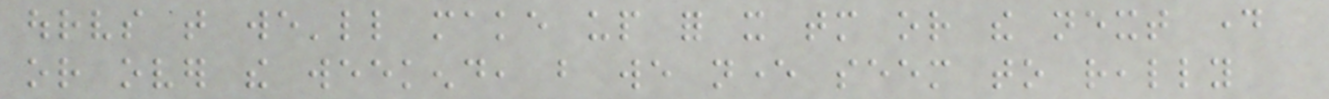ourselves that we'll make up for it tomorrow or the next day
or over the weekend, but we never seem to really
